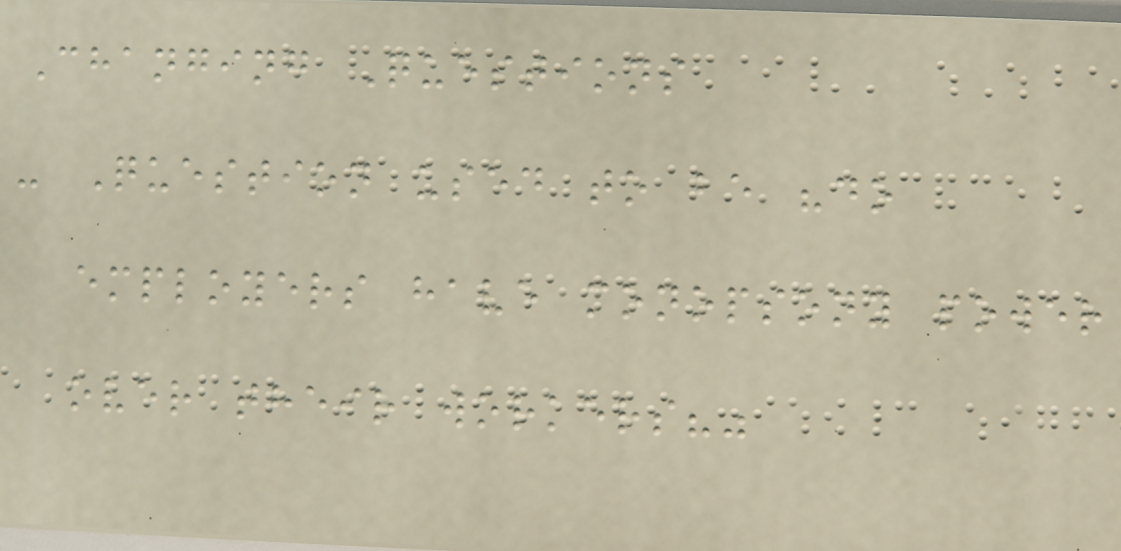Changing Questions
- Question used to be "do
employers have monopsony power
over their workers?"
